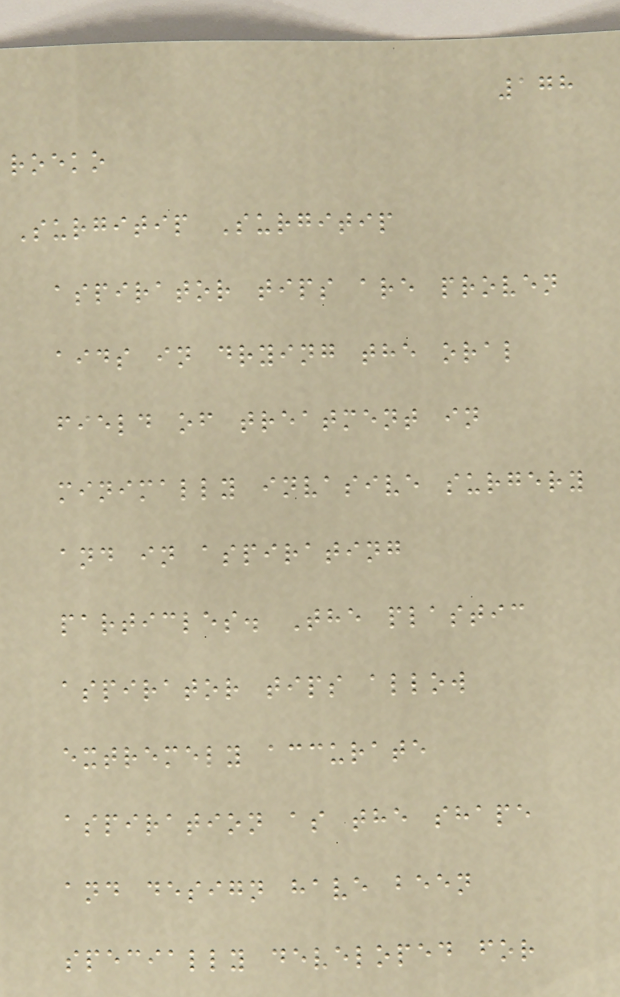178
roeko
Surgitip Surgitip
aspirator tips are proven
aids in drying the oral
field of treatment in
minimally invasive surgery
and in aspirating
particles. The plastic
aspirator tips allow
extremely accurate
aspiration as the shape
and design have been
specially developed for
